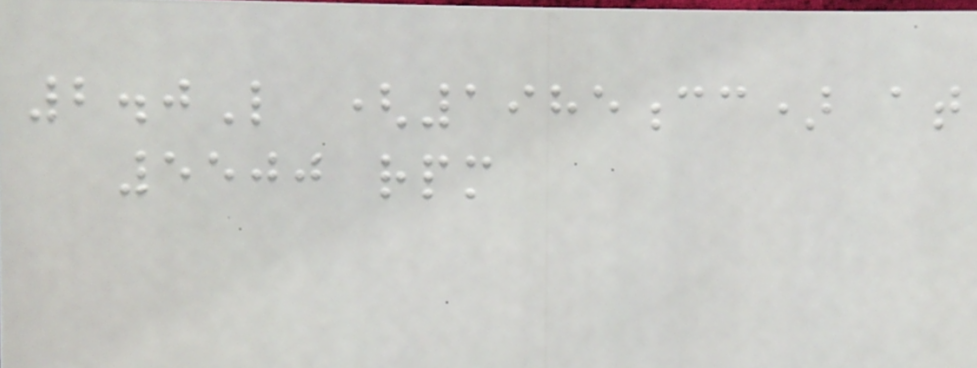2.0L (1985cc) at
5500 rpm
